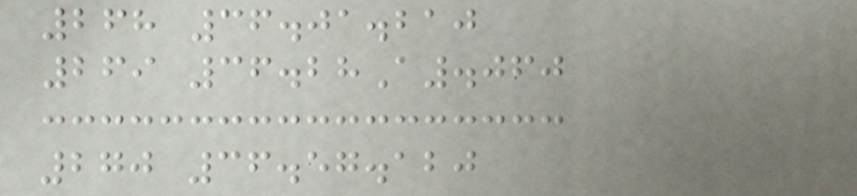268 36.01.210
269 36.28A.060
270 36.57.120
